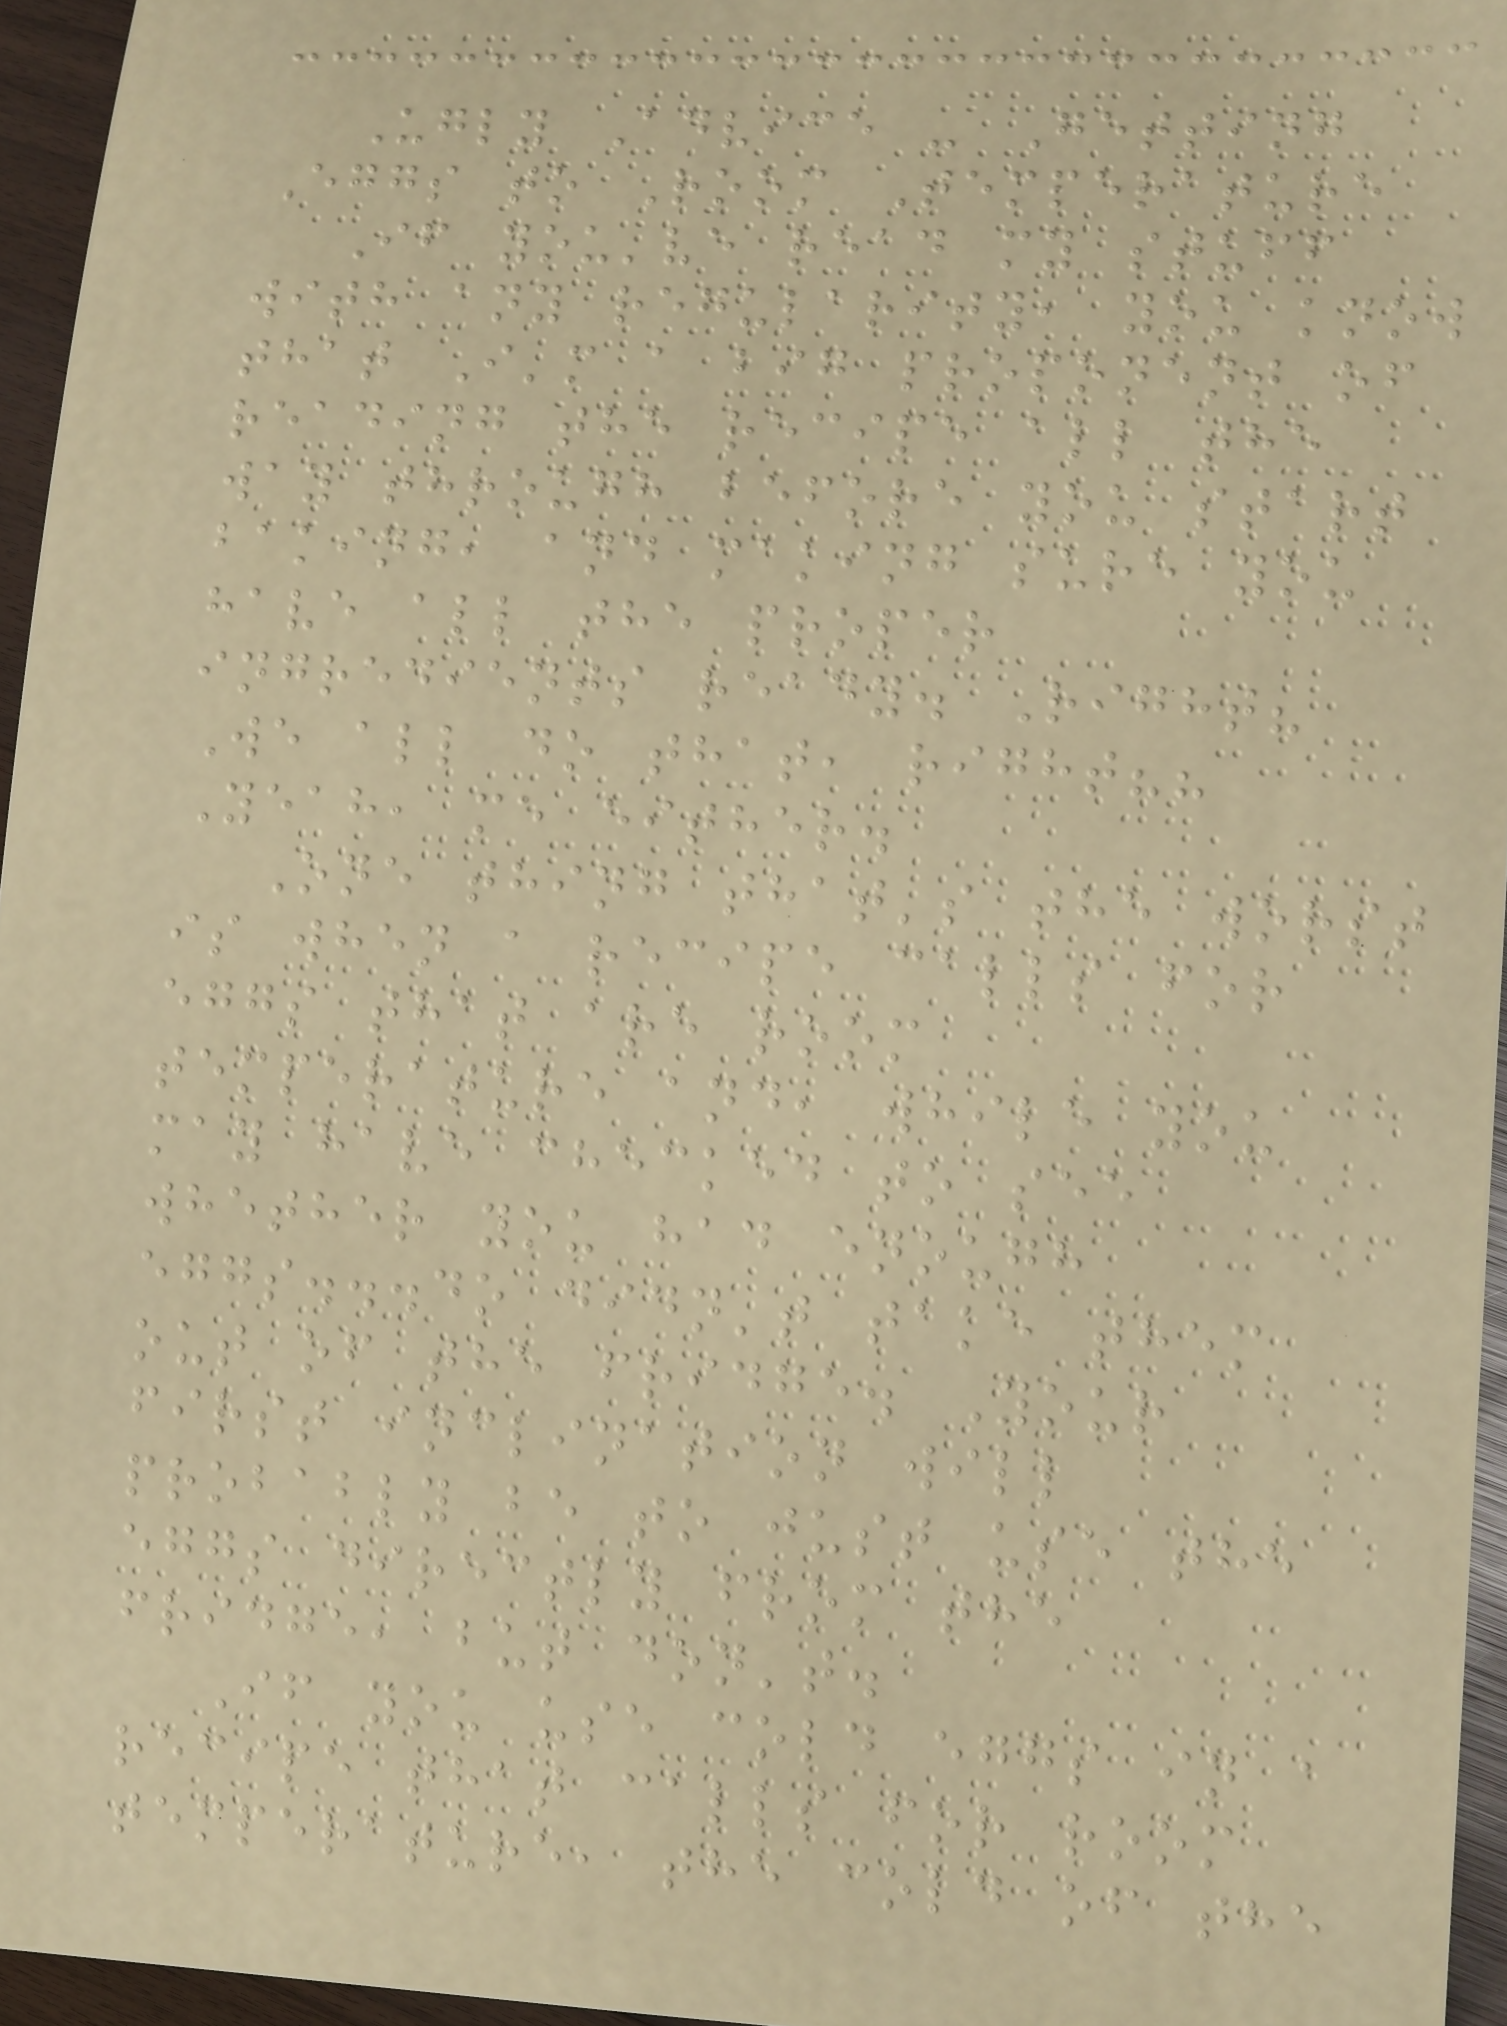Ugly Advice - Getting
Eggs to Room Temperature
If you've read my stuff
with any regularity, you know
that I'm a big proponent of
reading the recipe all the
way through before you start
baking, and making sure you
have all the proper
ingredients ready. Right?
We all do that, right??
Yeah, me either.
One thing that's the worst
is when a recipe calls for
eggs that are room
temperature and, while you
may have checked to see
whether you had enough
eggs...do didn't take them
out of the fridge. Your
first inclination will
probably be to just use the
eggs directly from the
fridge, but don't.
If you use cold eggs in a
recipe that calls for room
temperature, the cold of the
